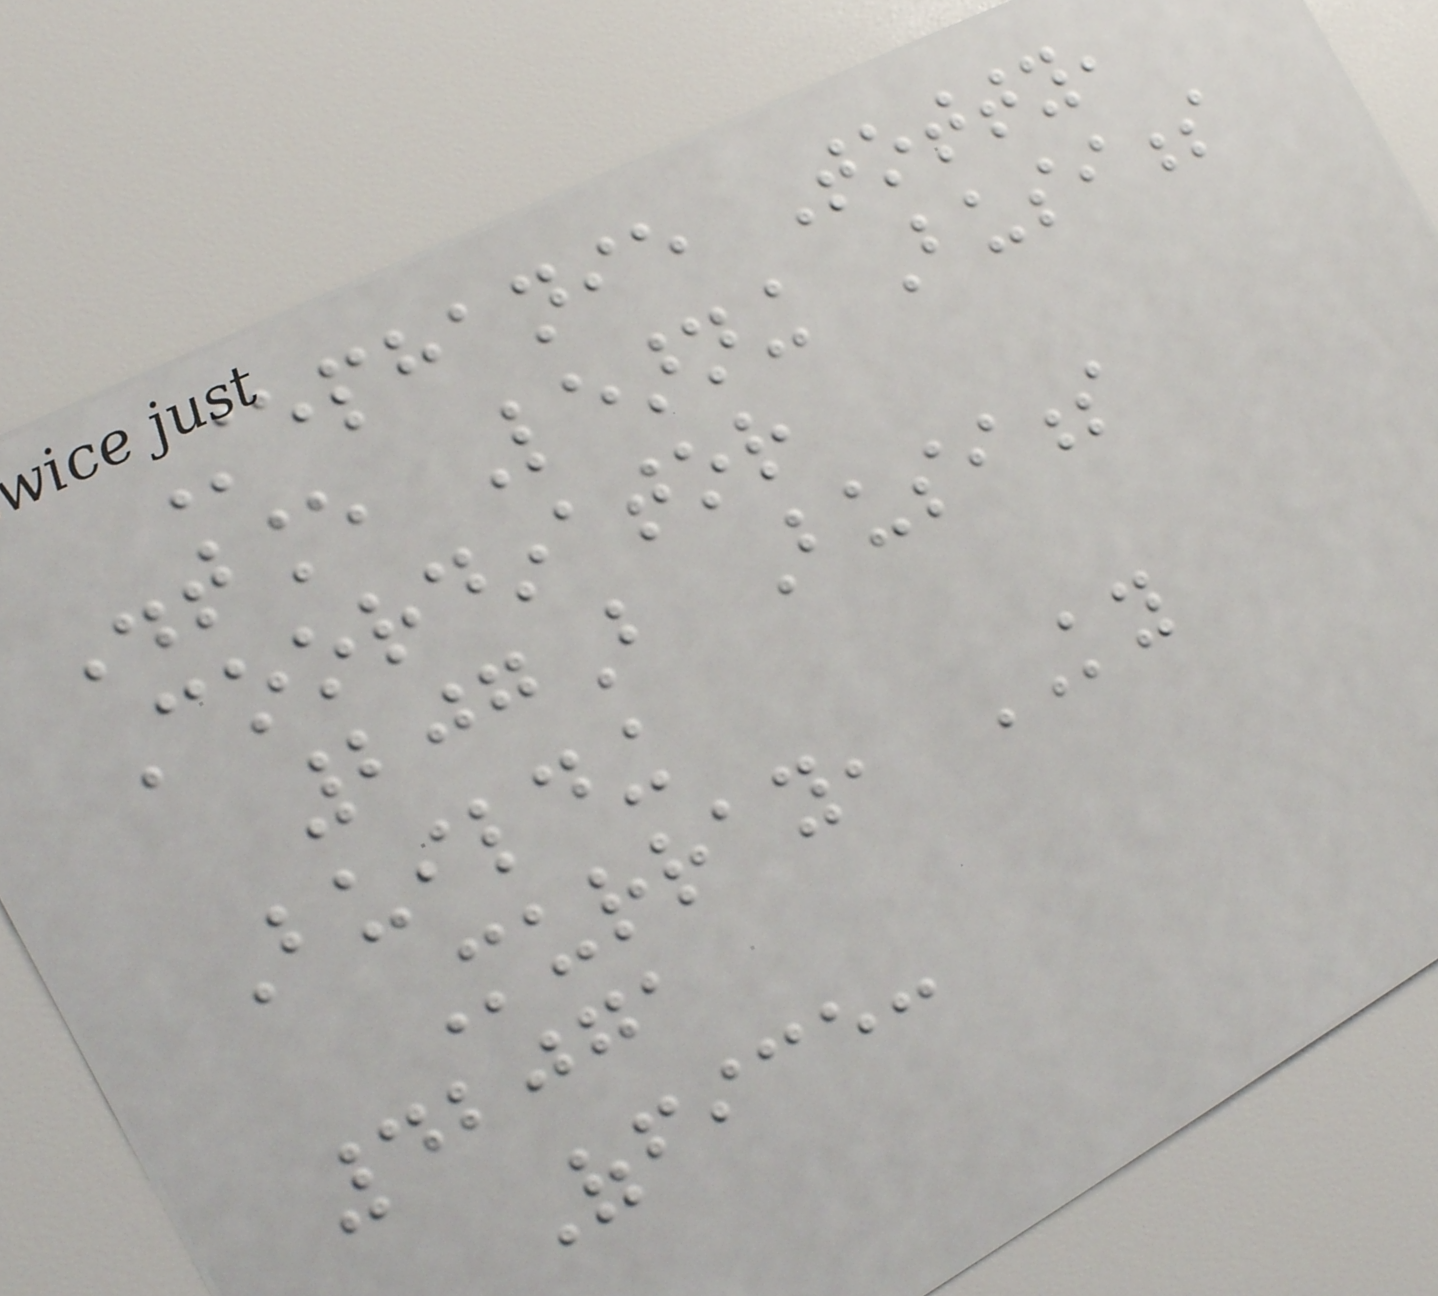Stephanie Totty,
Distance Learning Business
Coordinator
207B Business
Building
Murray, KY
42071
Office:
